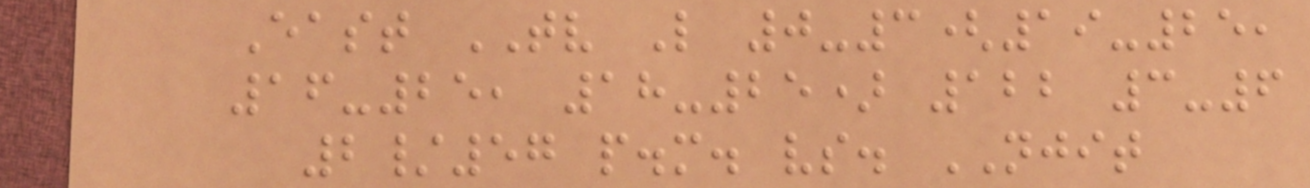East TV L 0-3(19-25,
16-25, 18-25) 122 3-6
2/57 p.m. vs. NJIT
